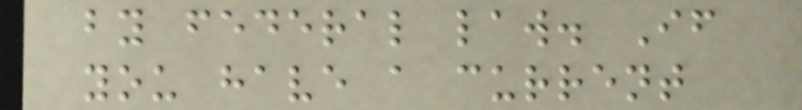by federal law. If
you have a current
